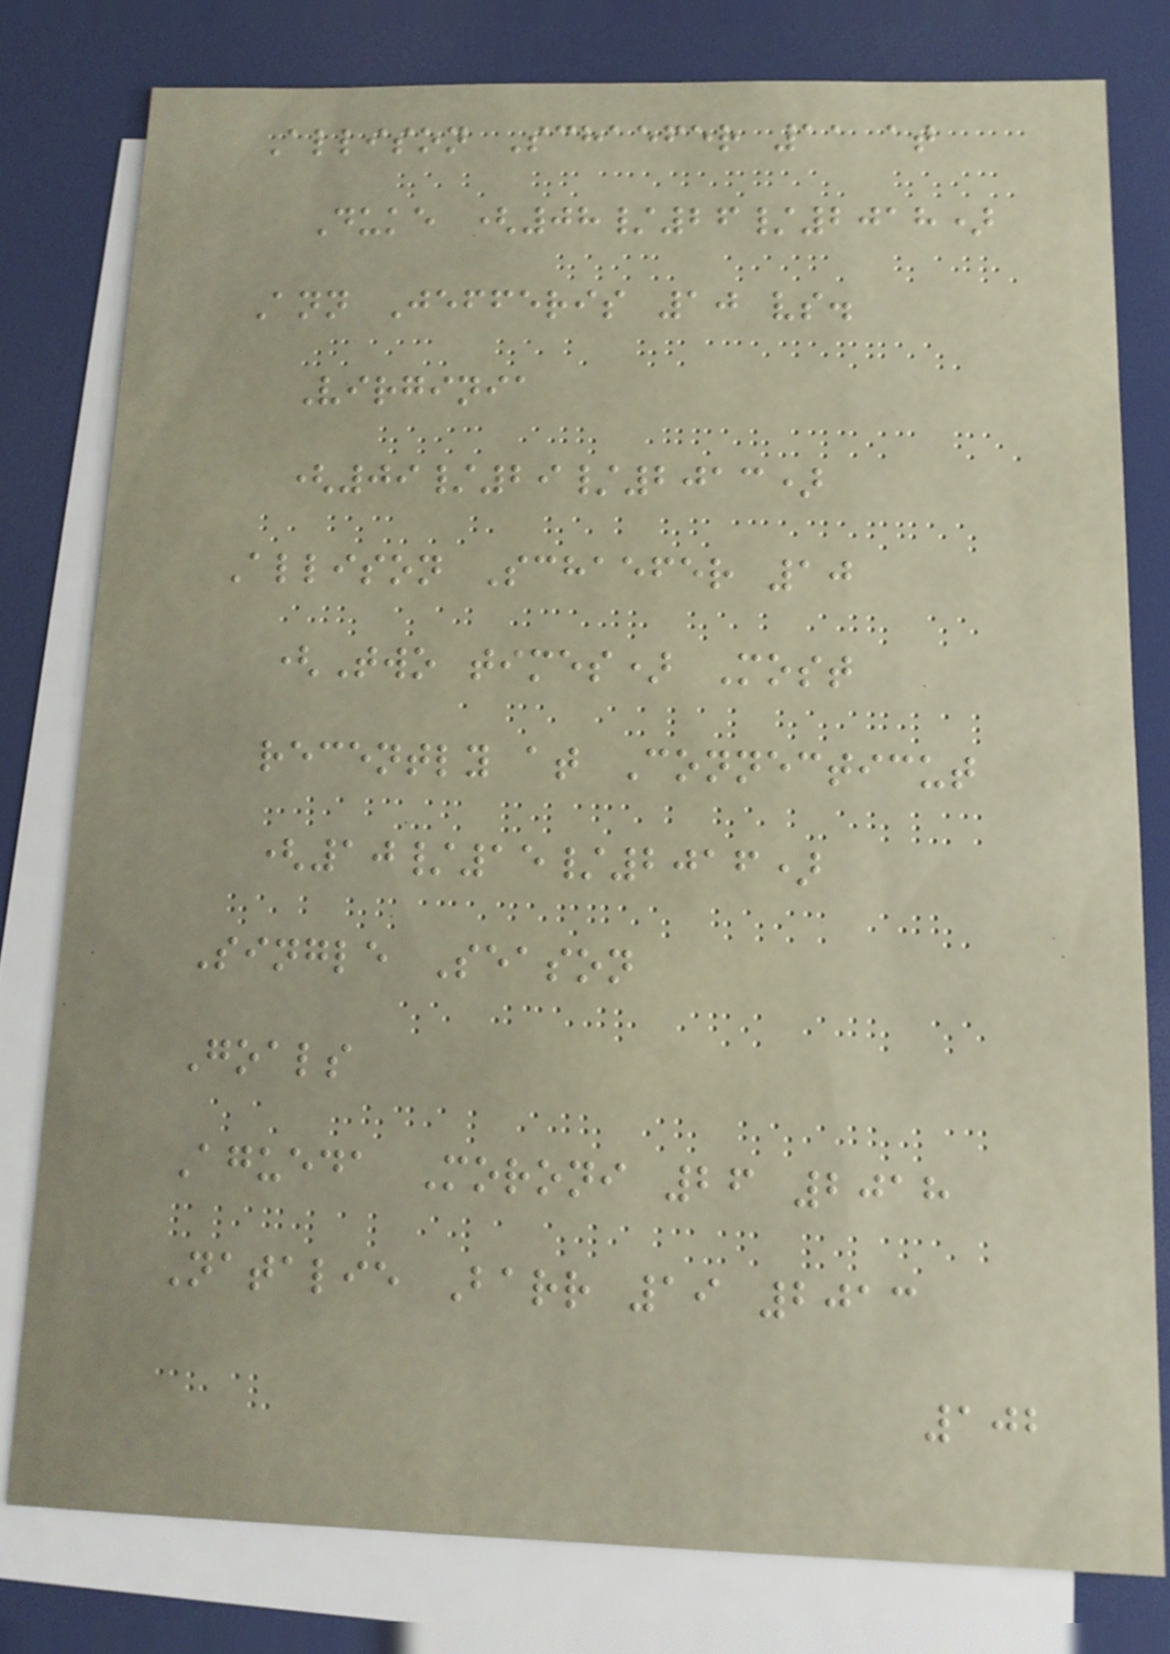Allison Schaefer 11 at
Duke (08/26/2018)
Ann Jefferis 10 vs.
Virginia
(09/29/2013)
Allison Schaefer 10
(Two times) Most
recently at Connecticut
(10/15/2016)
Single Season
Goals
Agueda Moroni 26 2018
Natalie Barr 19 2013
102
